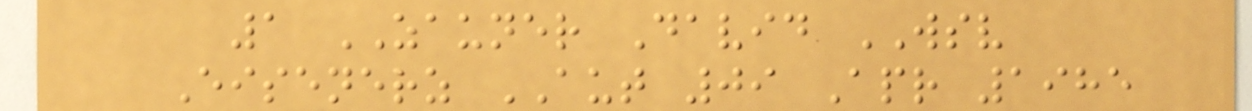1 ZAUNER David WSV
Eisenerz AUT 09 Apr 1985
